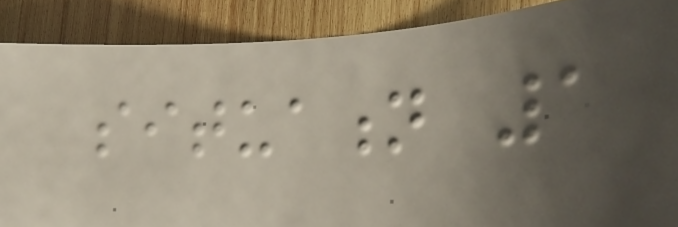situation 1
